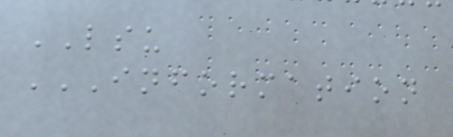LSU
INFORMATION
